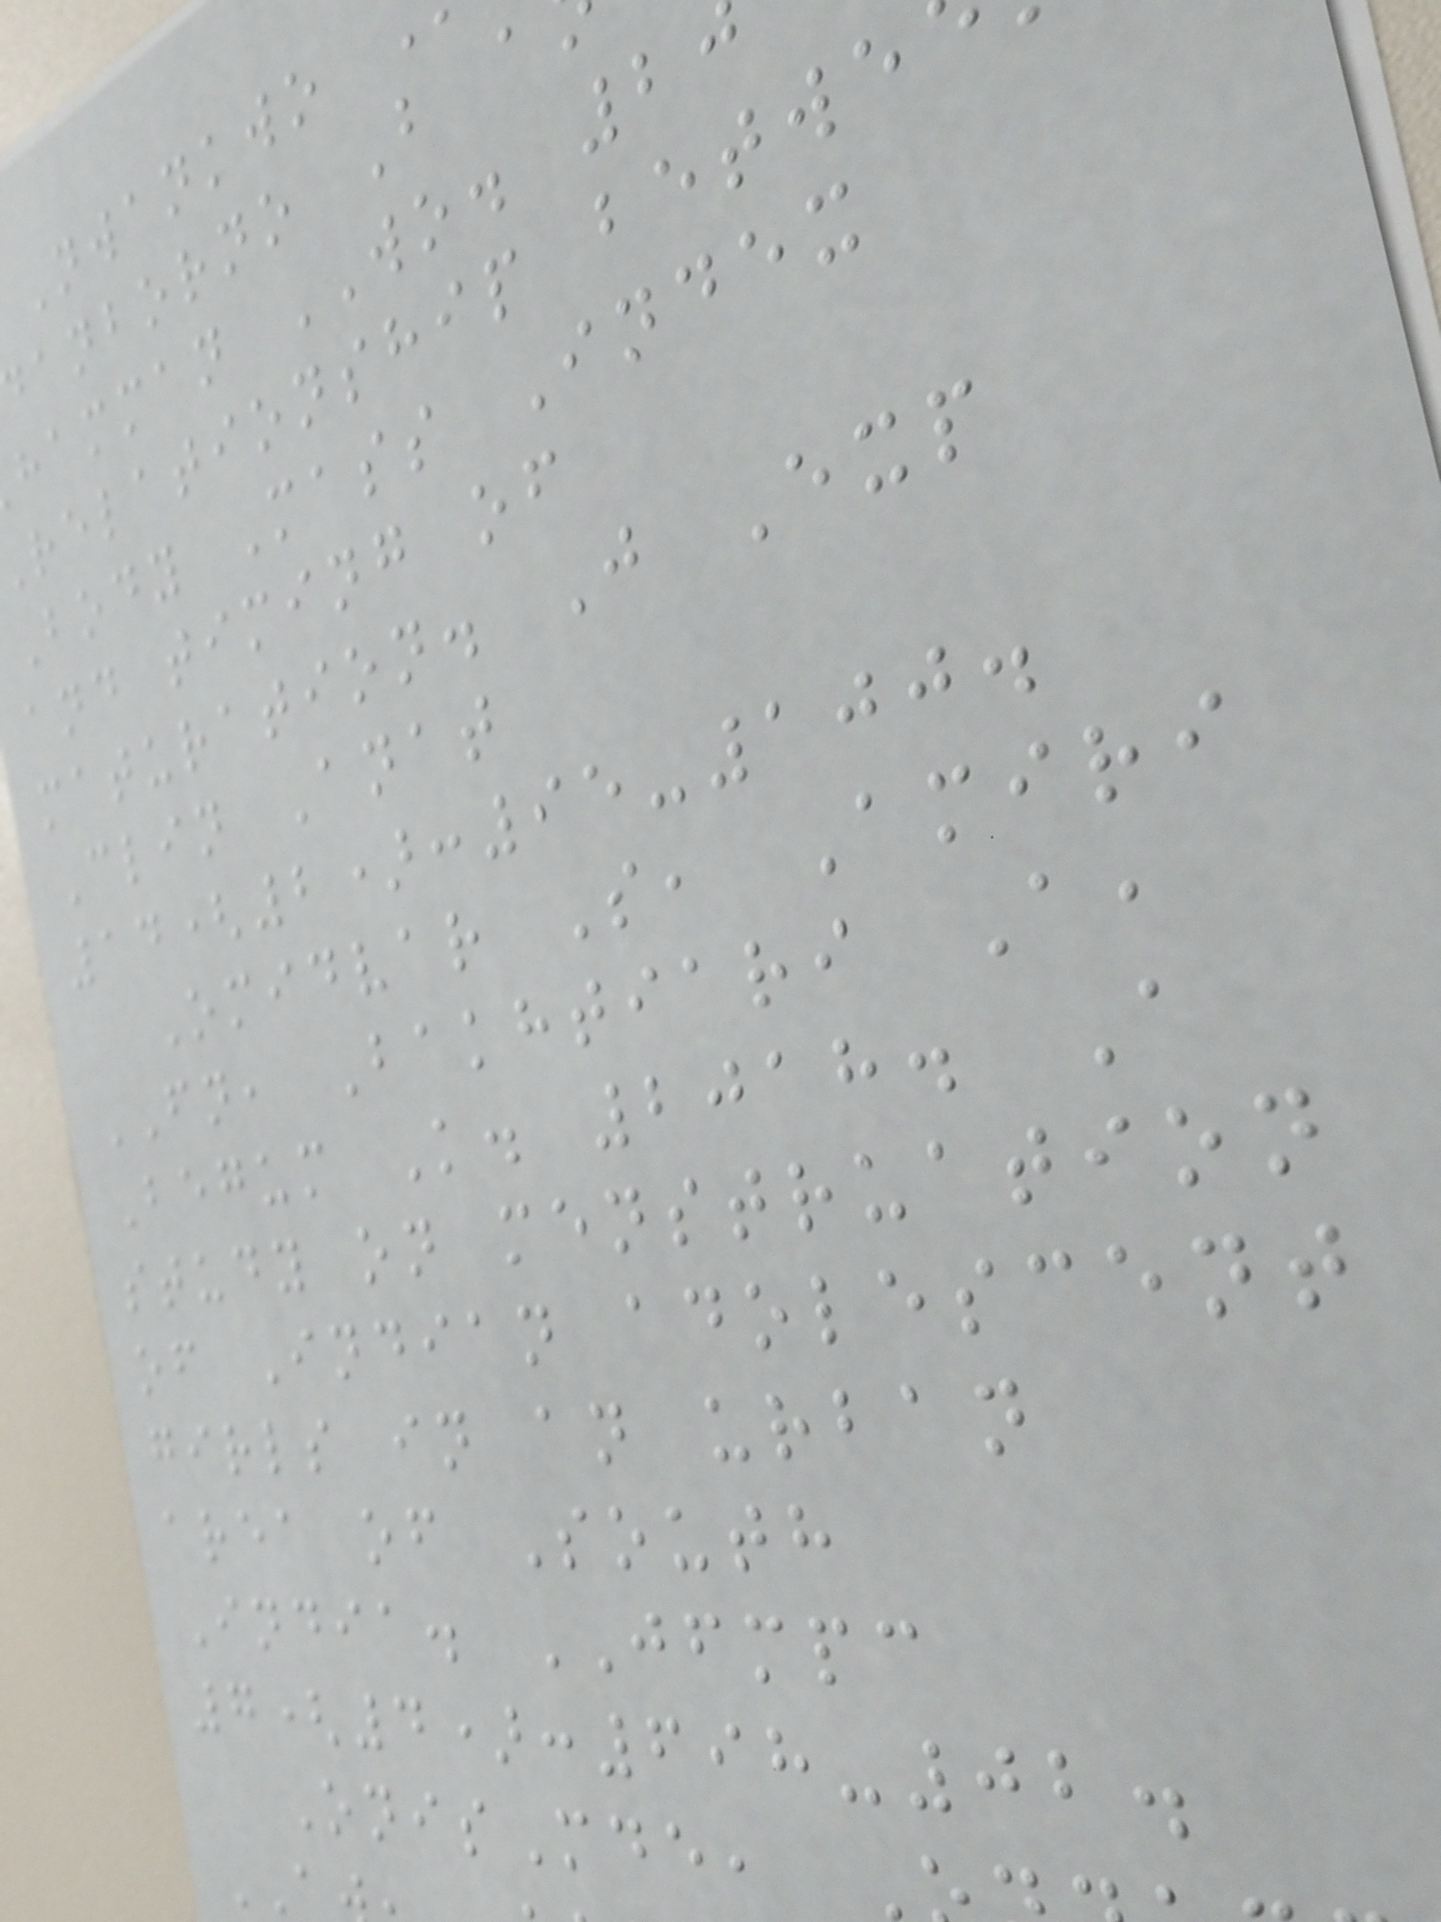Nwankwo
anborno B a
hamman WO. 2
relationship betwe
Body Mass Index
and timing of
maturation. J Exp
Clin Anat
14(2):95-100.
Omidvar S, Amiri
FN, Bakhtiari A,
Begum K. 2018. A
study on menstruation
of Indian adolescent
girls in an urban
area of South
India. JFMPC
7(4):698-02.
OnisMde,
